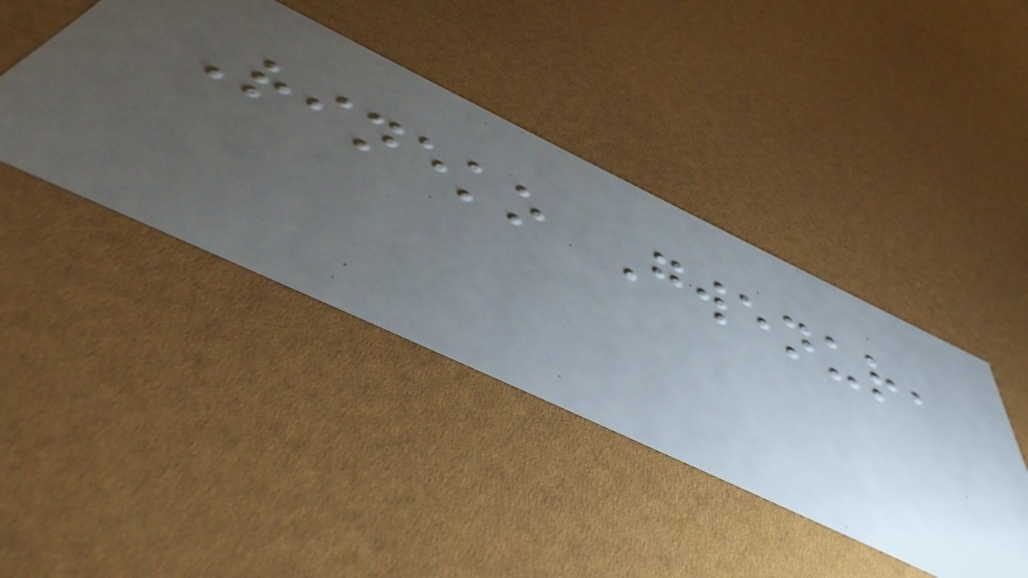Rineko Gwenur,
